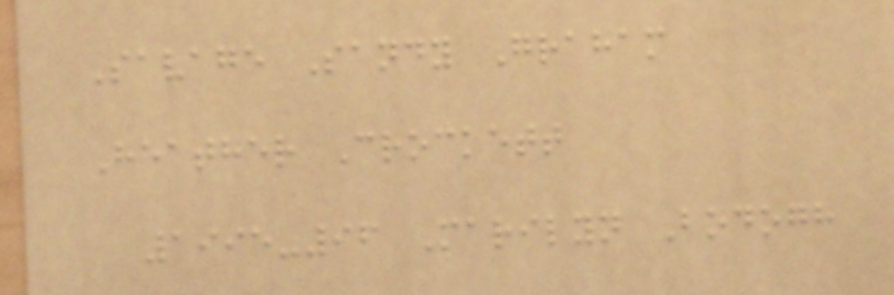Savage Sandy Graham
Heather Crockett
1995-96 Marilyn Bodogh
